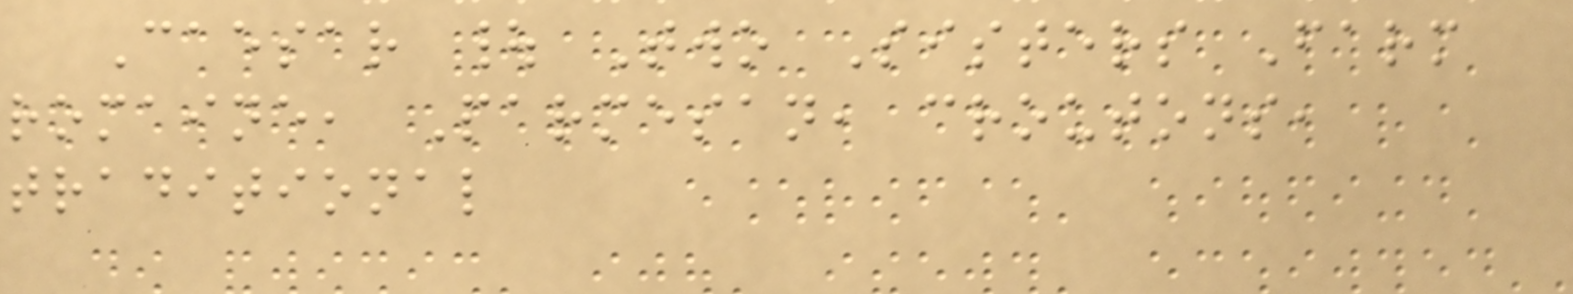Caesar | Two Sisters Farm
romaine, Parmesan, croutons,
traditional
